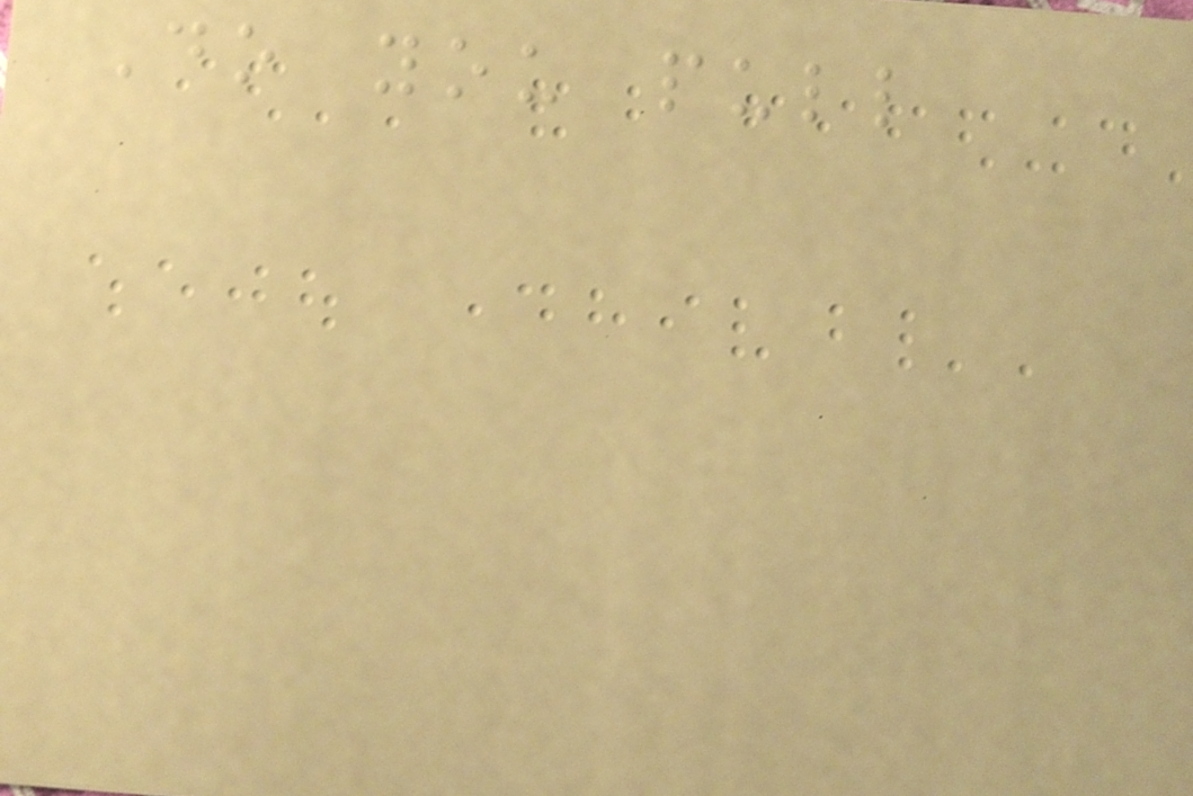Do you pull
